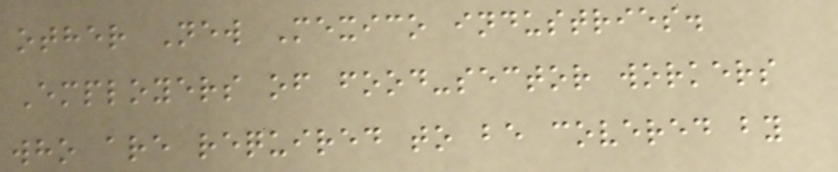other New Mexico industries.
Employers of food-sector workers
who are required to be covered by
